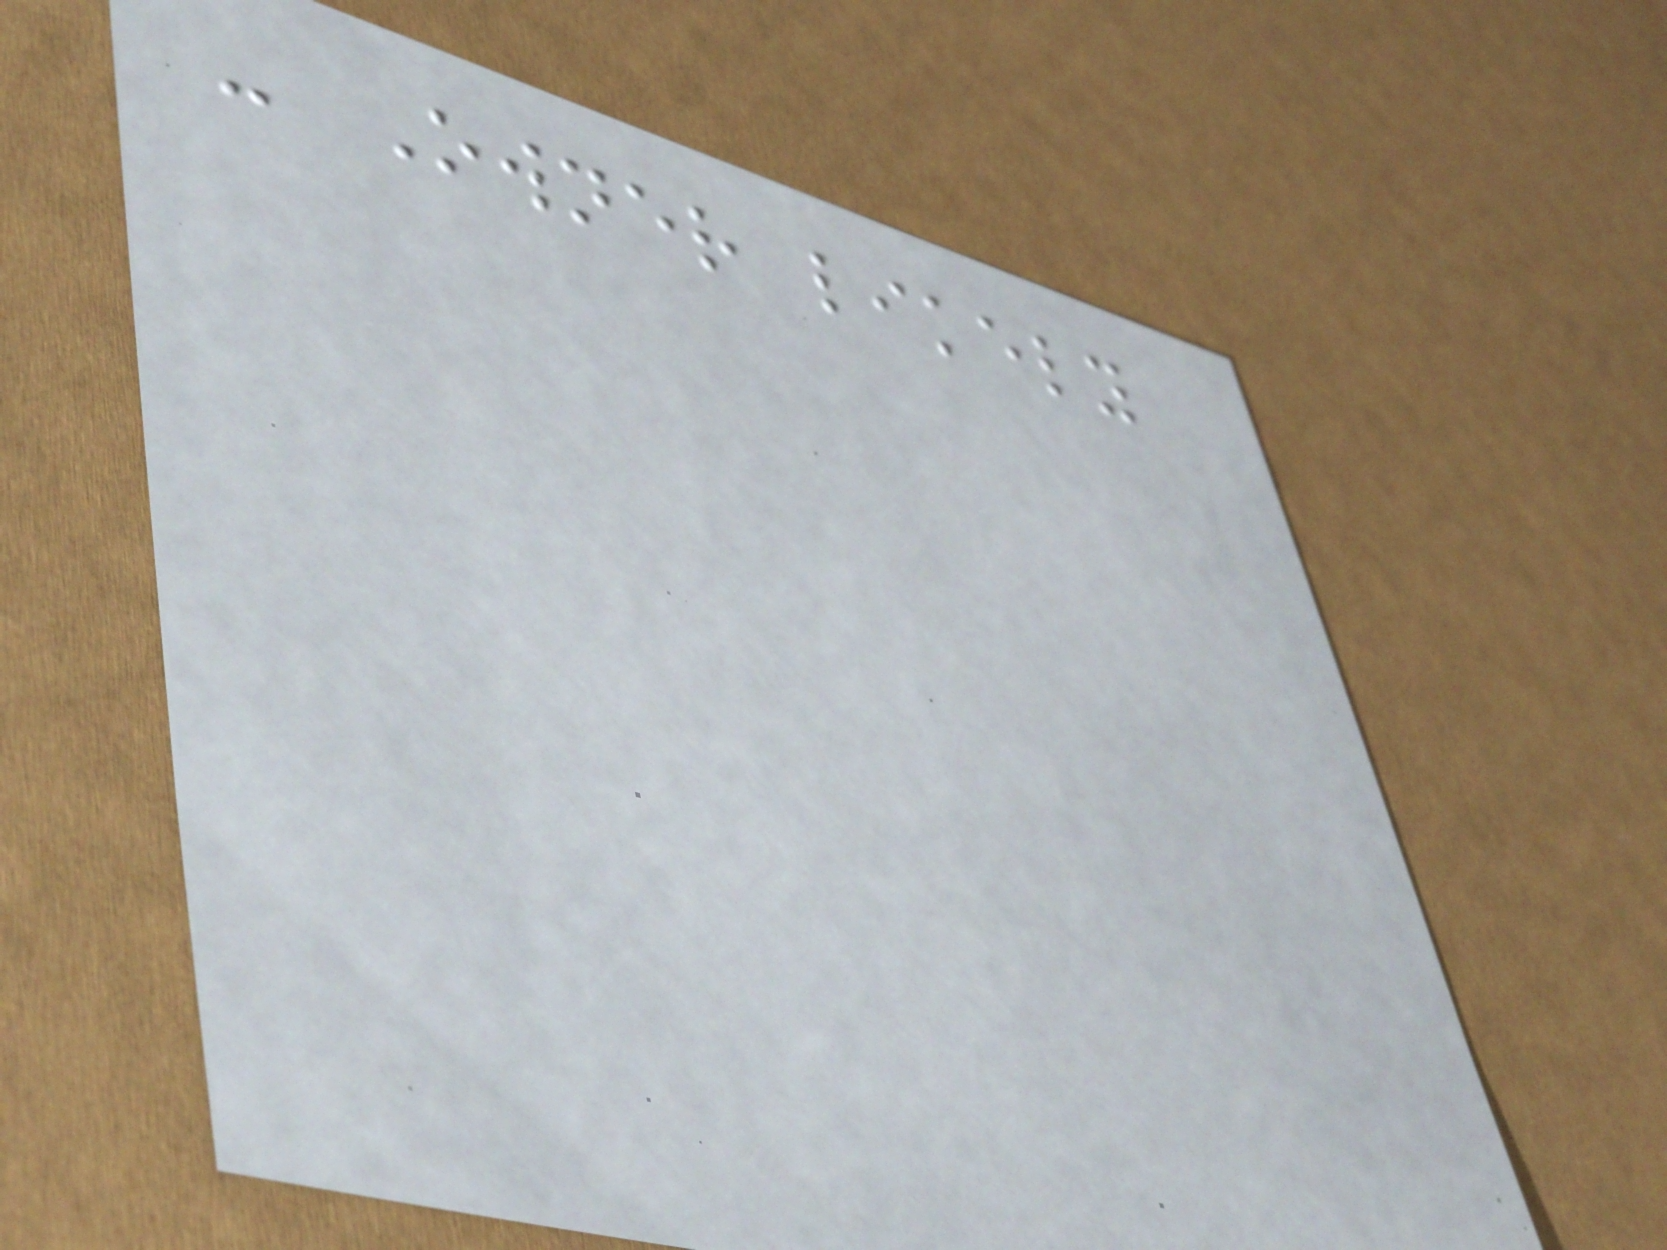- Owner likely
